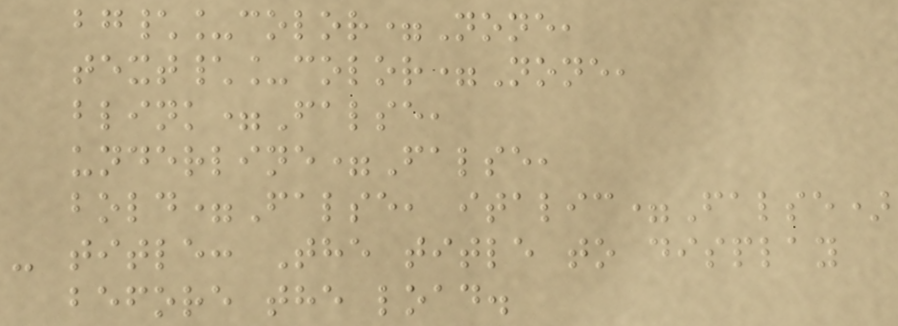bg\_color=None,
text\_color=None,
blink=False,
underline=False,
bold=False, italic=False)
- title: The title to display
before the load.
